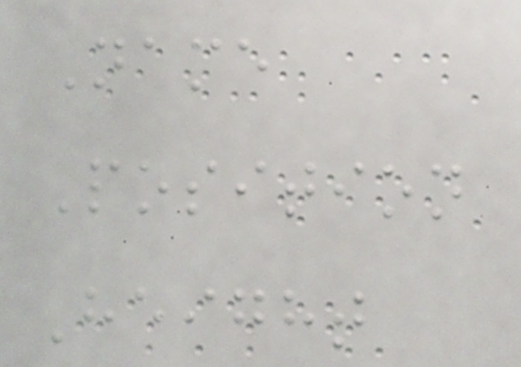Name
Position
Height
